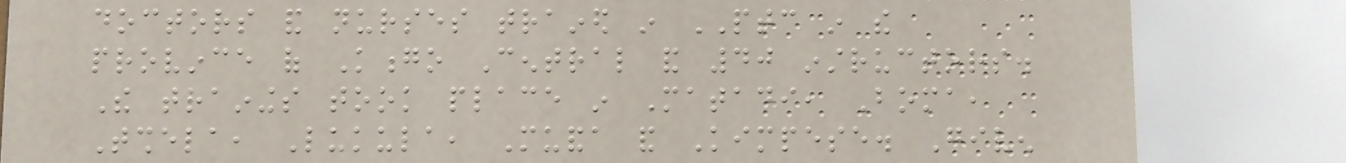doctors and nurses trained in PTC in the
province of Kongo Central and 40 instructors.
The trainings took place in Matadi, Boma,
Tshela, Lukula, Muanda and Kimpese. Given
